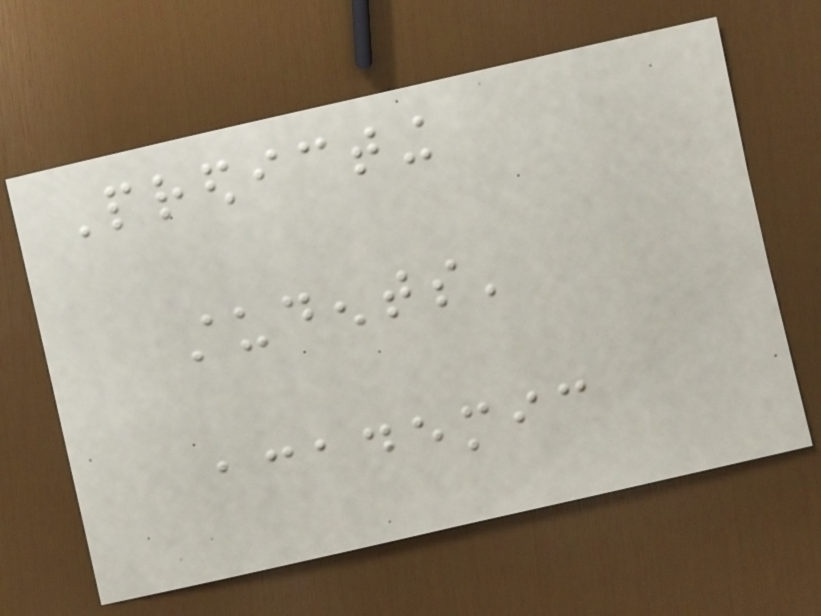Predicting
students'
academic
